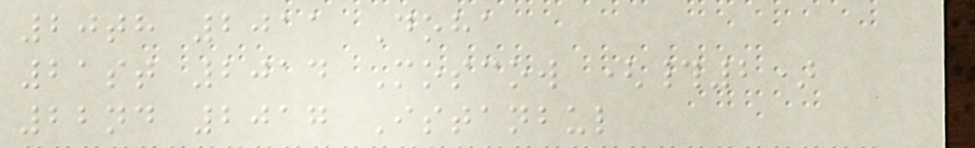20th 2011 Doha
21st 2014 Moscow (#2)
22nd 2017 Istanbul
